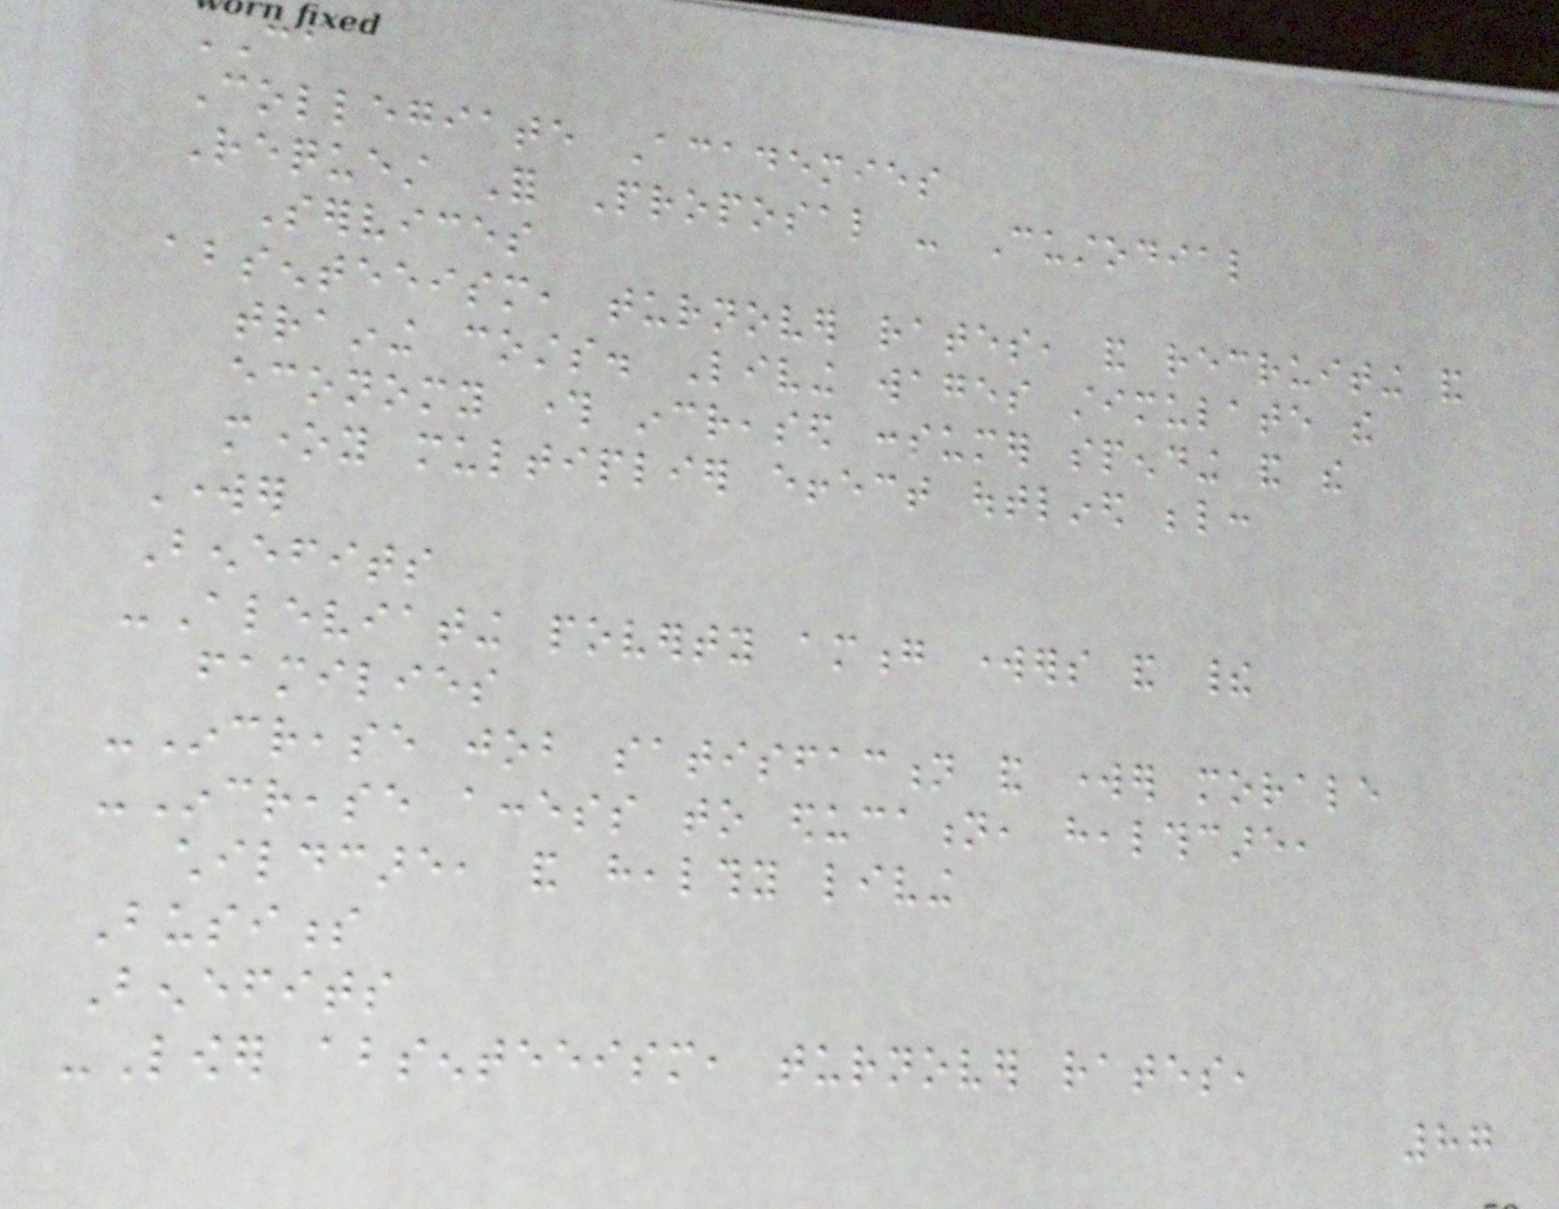CA
Collegiate Academies
Request For Proposal - Custodial
Services
absenteeism, turnover rates, and recruiting and
training costs. Living wages stimulate the
economy through increased consumer spending and the
money multiplier effect outlined below:
Worker
Benefits
-Aleviating poverty among workers and their
families
-Increase job satisfaction and worker morale
-Increase access to education, healthcare,
childcare, and healthy living
Business
Benefits
-Lower absenteeism, turnover rates,
87
